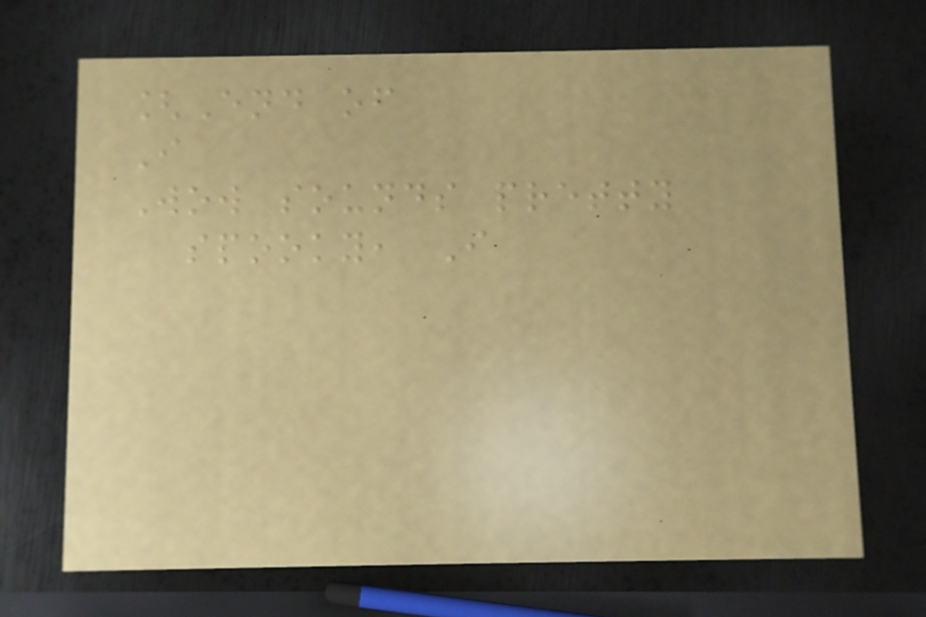[End of
I
Wow sounds pretty
spooky, I
